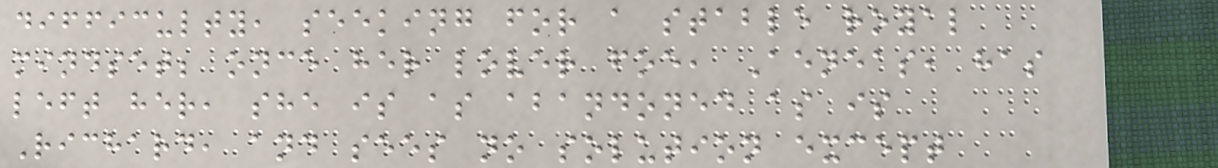difficulty, seeking for a stable royal
mindset; once her lover foe, Aeneas, has
left her, she is as abandoned as is
Richard, and sees no solution except
